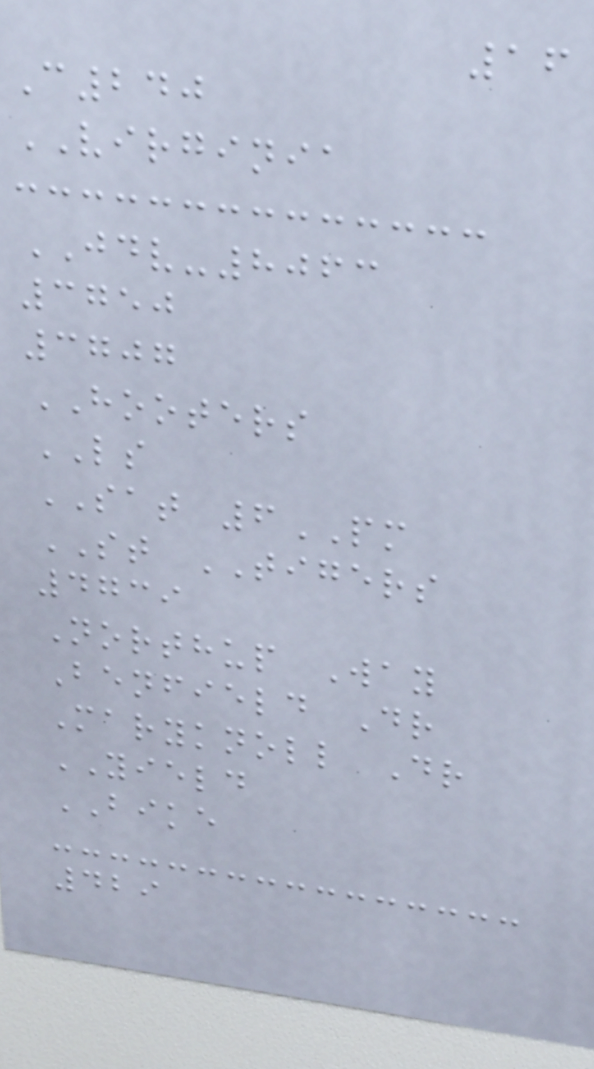16
C240
VIRGINIA
JDV-8063
3750
3707
HOOTERS
LS
SAT 6PM
ST TIGERS
4739
Northup Way
Benfield Dr
Maryknoll Dr
YIELD
BIKE
429
